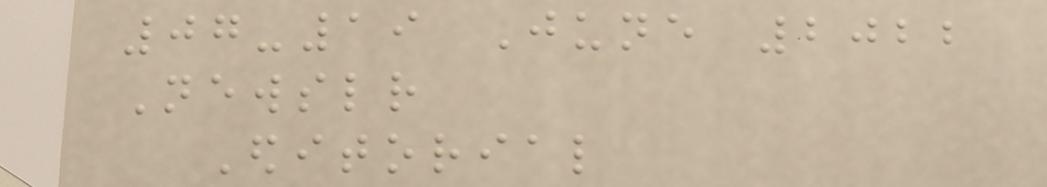07-19 June 2022
Newsletter
Editorial
